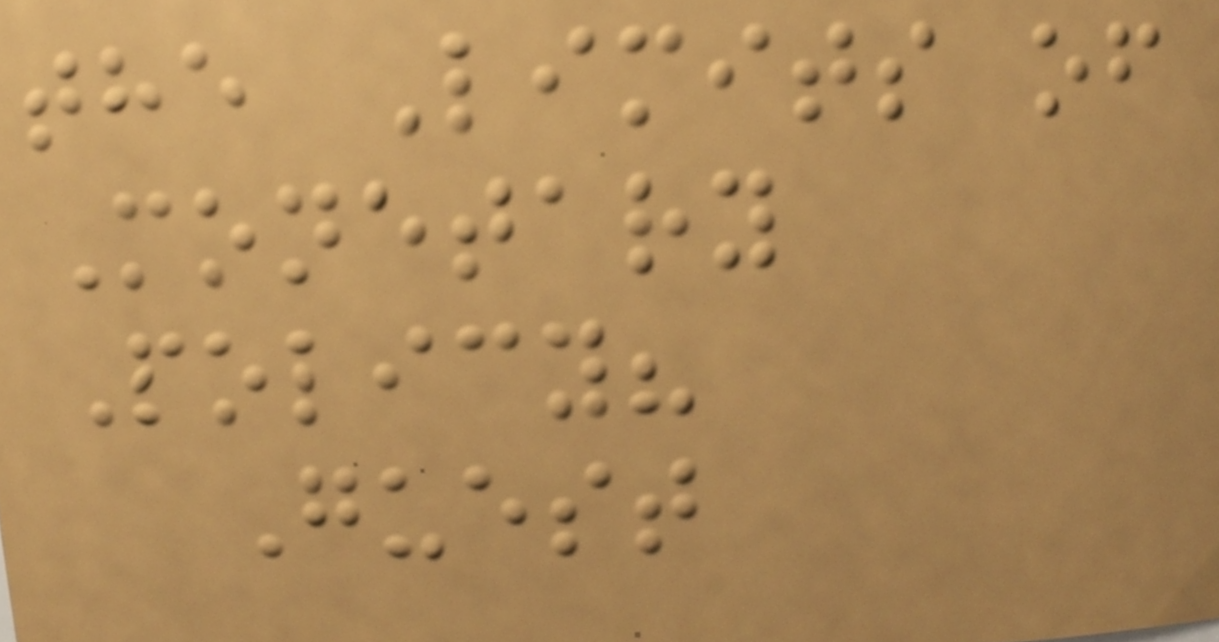the Limits of
Monetary
Policy?
Guest
